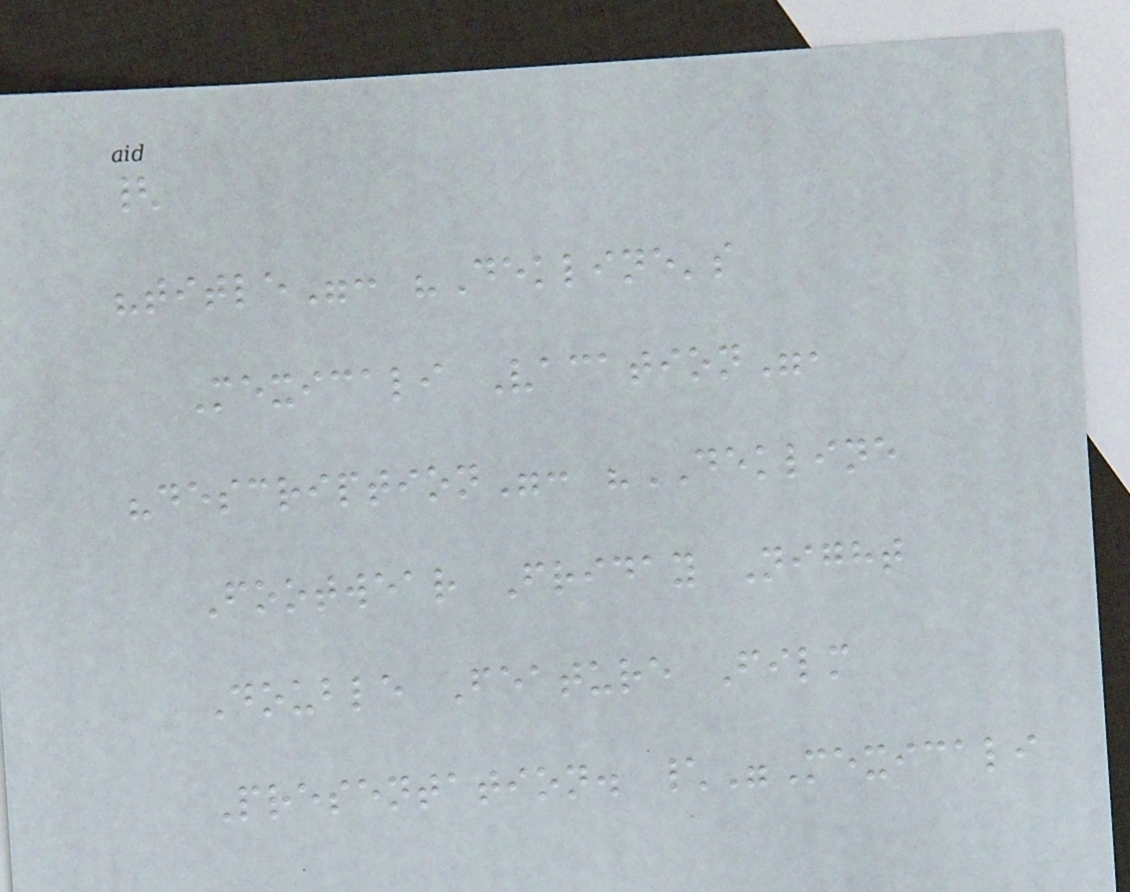{
"title": "Dekline's
Mexicali Vacation",
"description": "DEKLINE
Footwear Friday Night
Double Feature Film
Presentation. \"Mexicali
